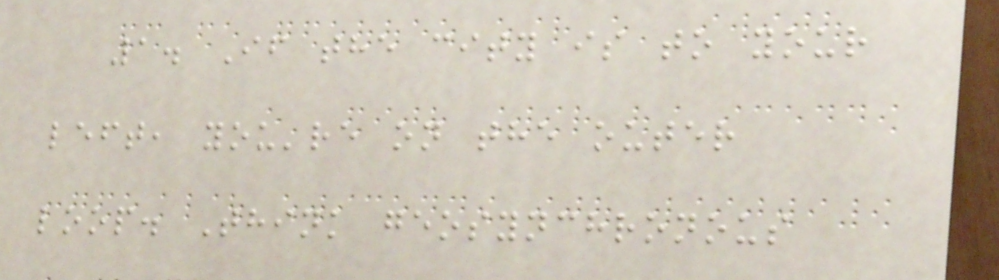1. If the city is to your
left, you're on the outer
loop. Think geosynchronous
